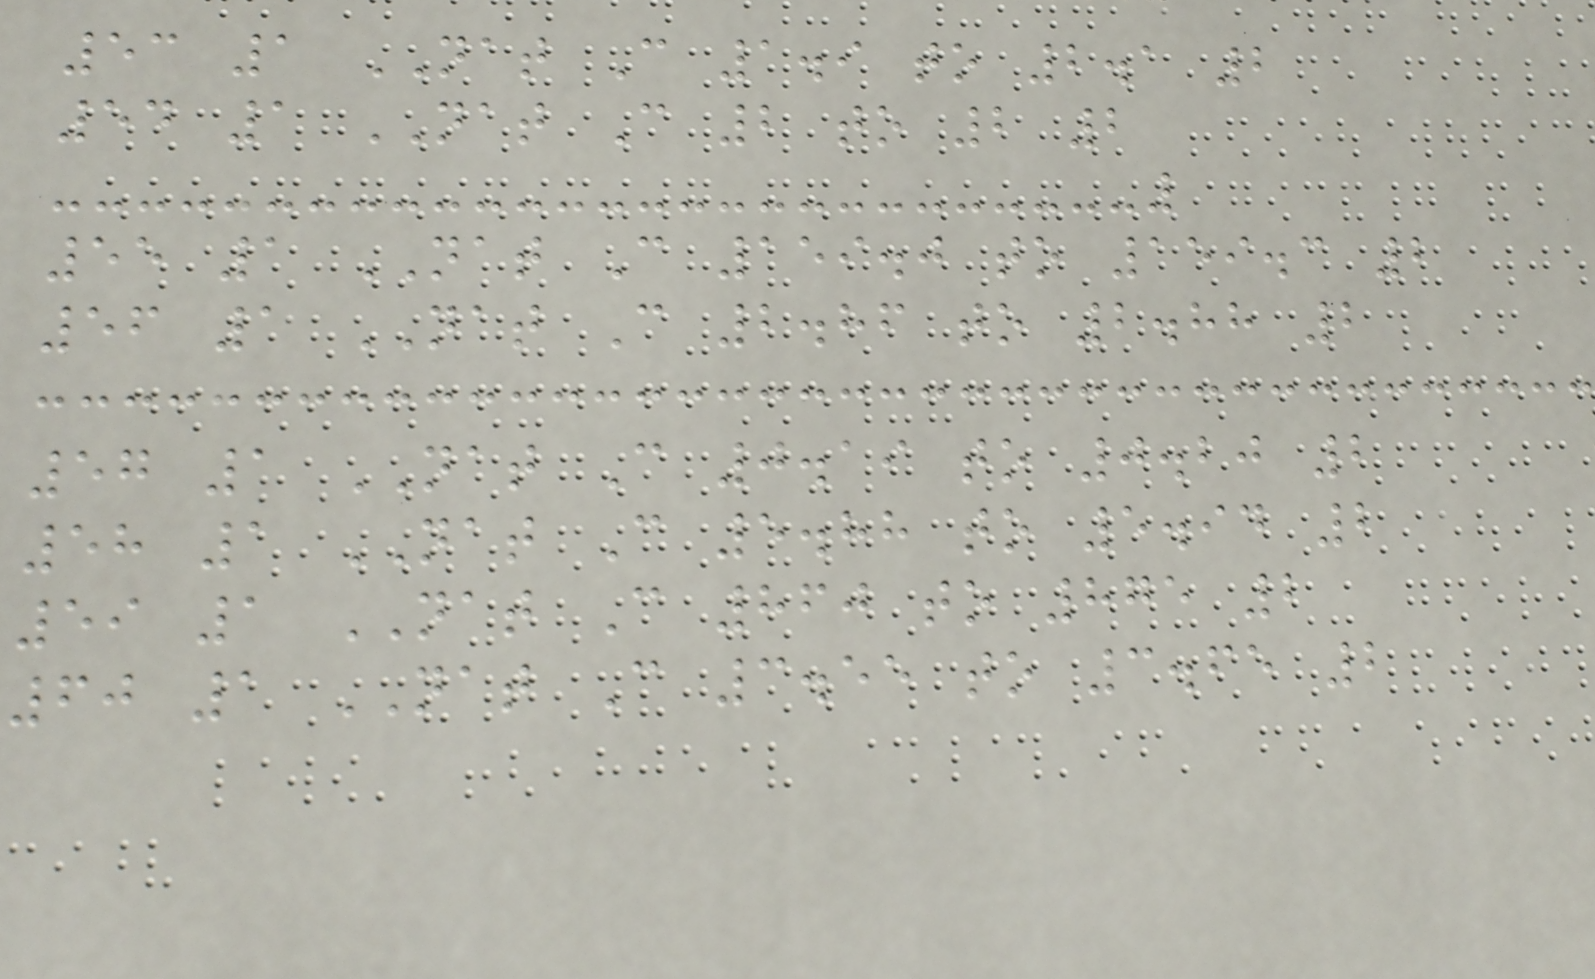53 1 NAT C 1.9 to 2.1 2
54 1 NAT C 2 to 2 2
55 1 NAT C 159.0 to 159.3 2
56 1 NAT C 2.86 to 2.88 2
57 1 NAT C 0.19 to 0.20 2
58 1 NAT C 5.88 to 5.94 2
59 1 NAT C 860 to 875 2
60 1 NAT C 3.55 to 3.65 2
